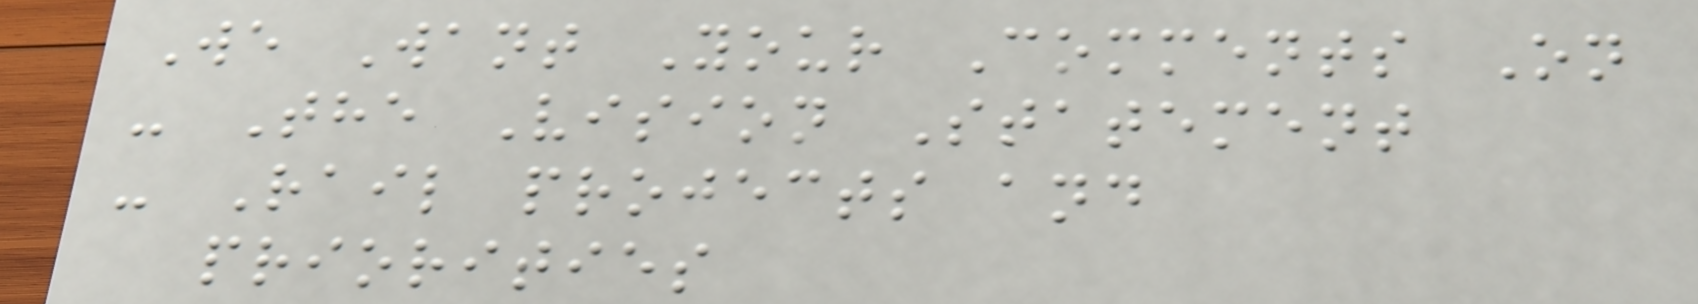We Want Your Comments On
- The Vision Statement
- Rail projects and
priorities
